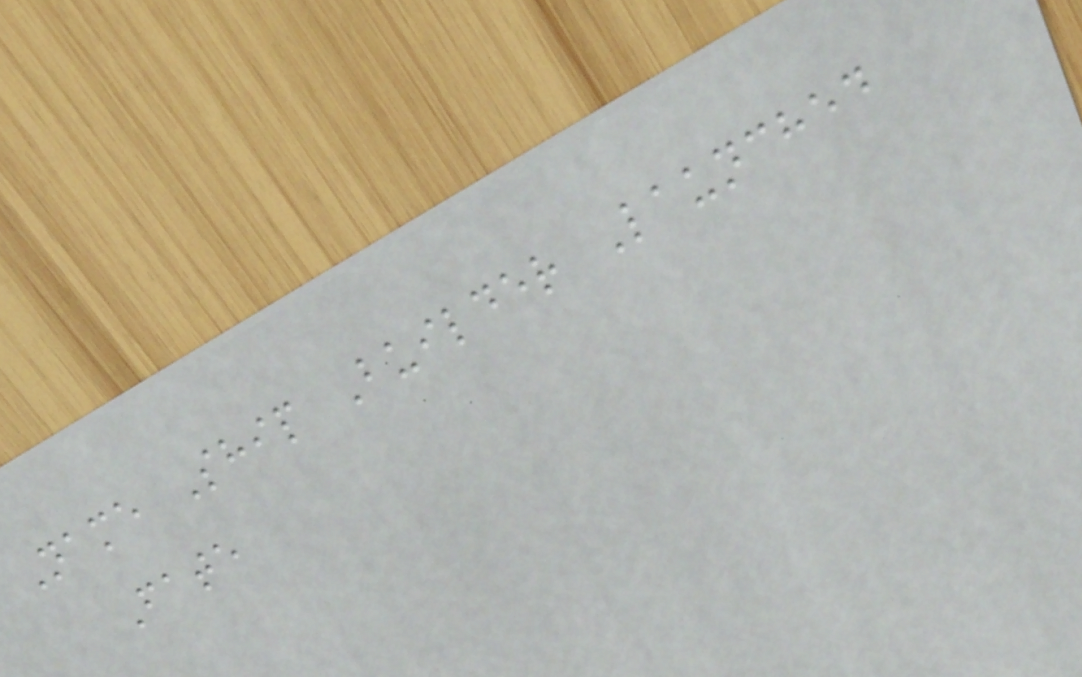Name Ship Builder Launched
Fate
